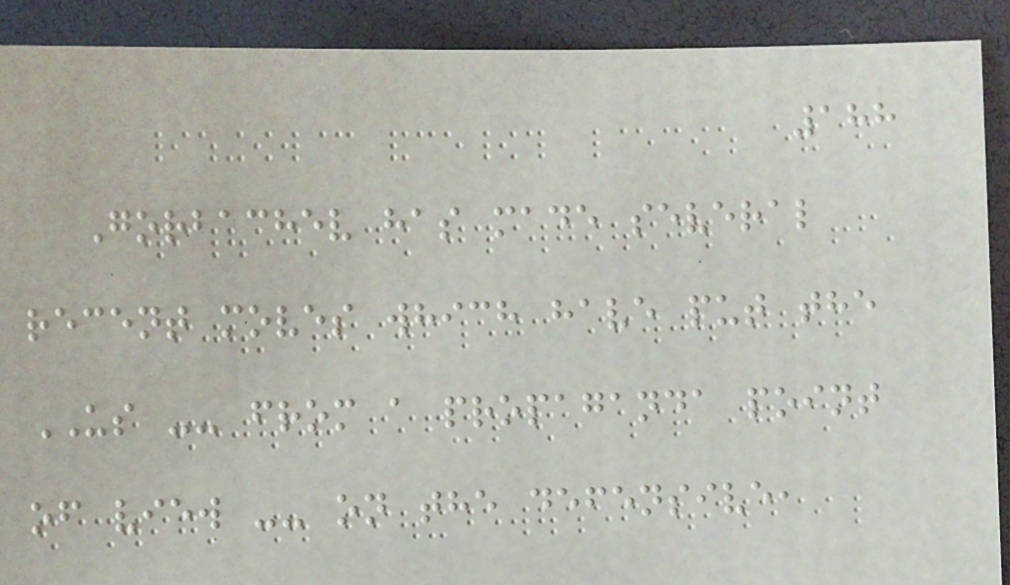188
Gorbachev has made several
recent moves which have put the
US -- from a propaganda point
of view -- on the defensive,
